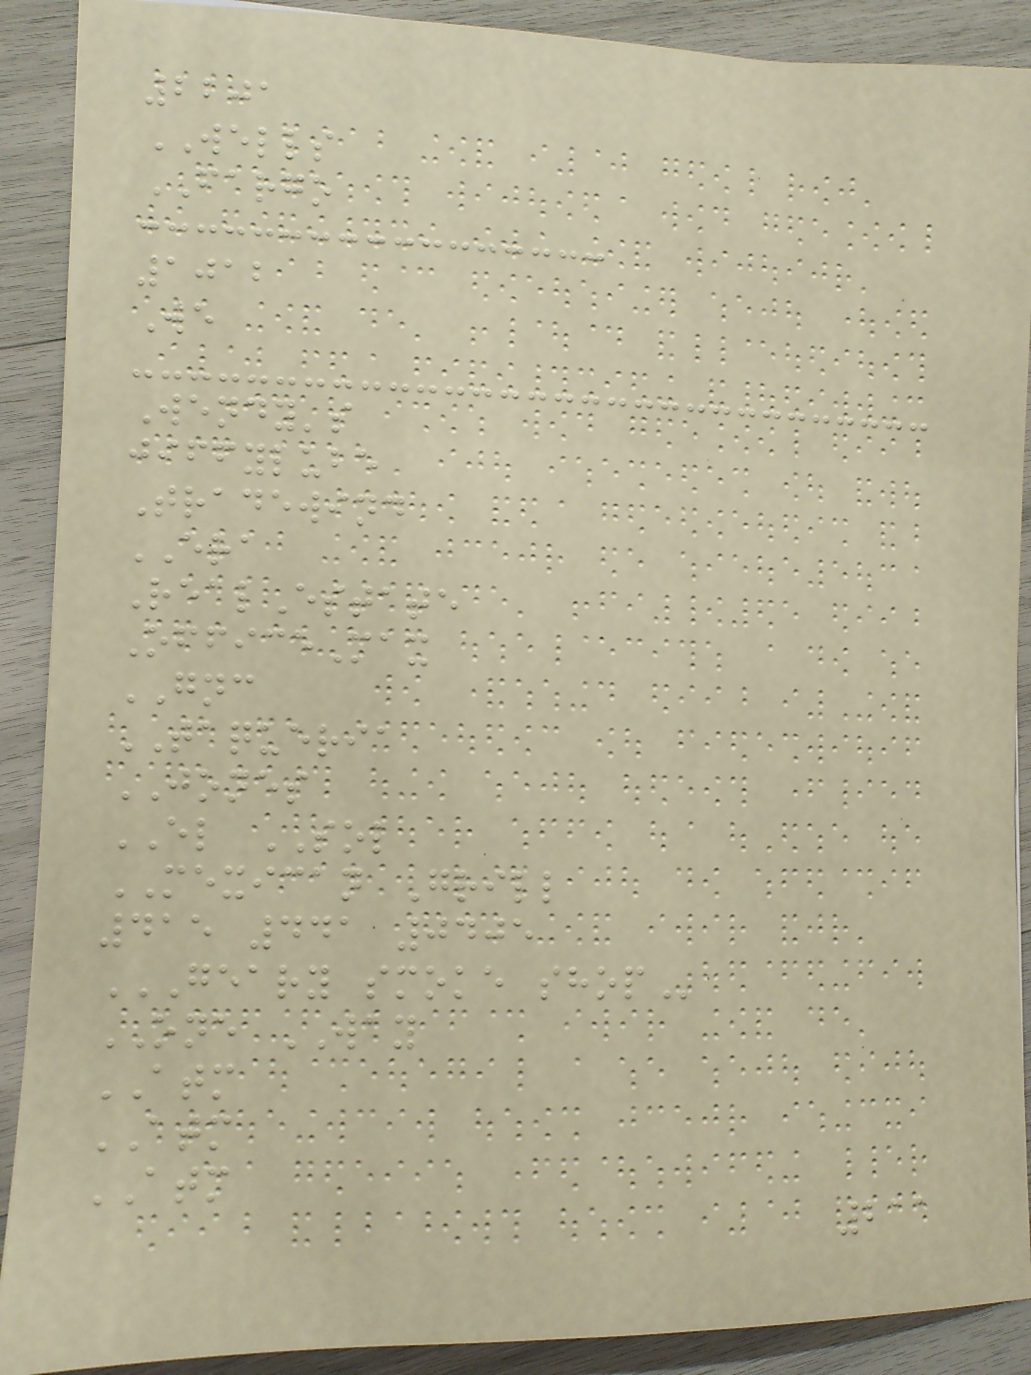2201
WELLS
FARGO
1012
We
Wendy's
jiffylube
Tradewind
ERA
RealEstate
OfficeMax
GNC
TAQUERIA
JONES
EL SOL
MEXICAN Grill
415 441 0405
GEARY SMOKE SHOP
ONE WAY
ATM
ATM
ATM
211
